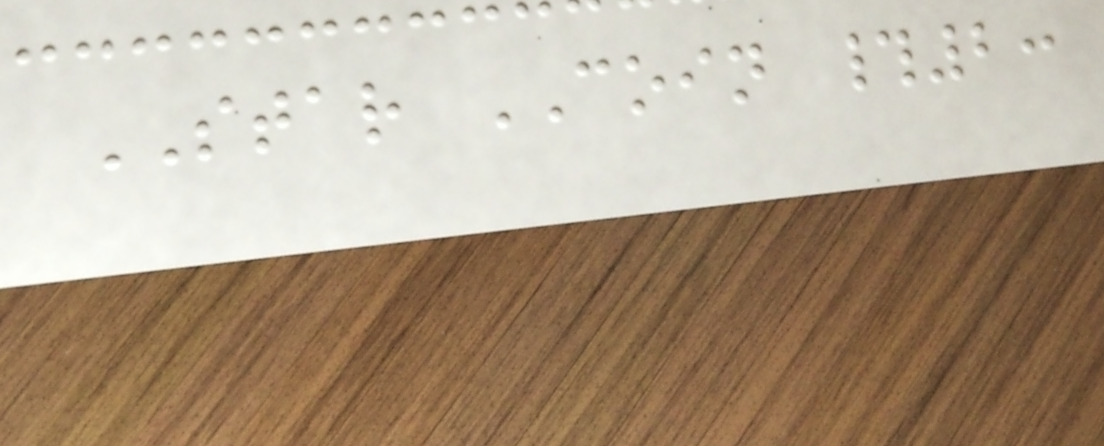STAR COIN #2:
